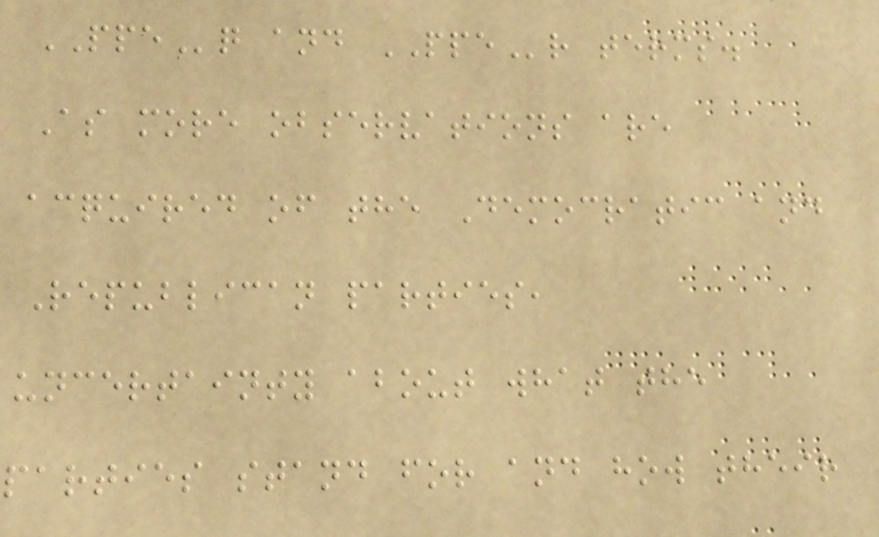PPEq and PPEr terms.
As more observations are
acquired of the Democratic and
Republican parties,
uncertainty about what the
parties stand for and how their
